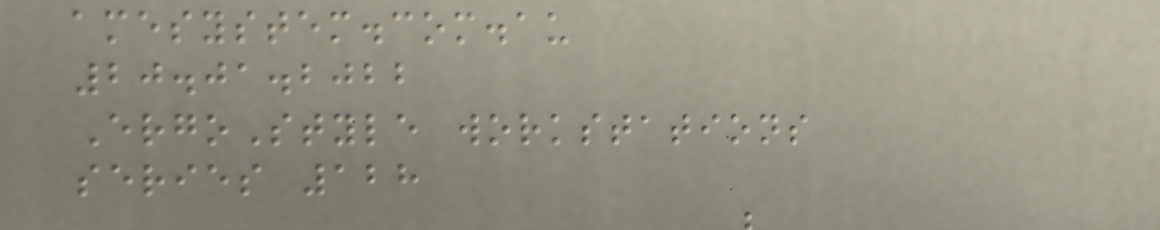amesystem.com.au
20.01.2022
ErgoStyle workstations
series 128
